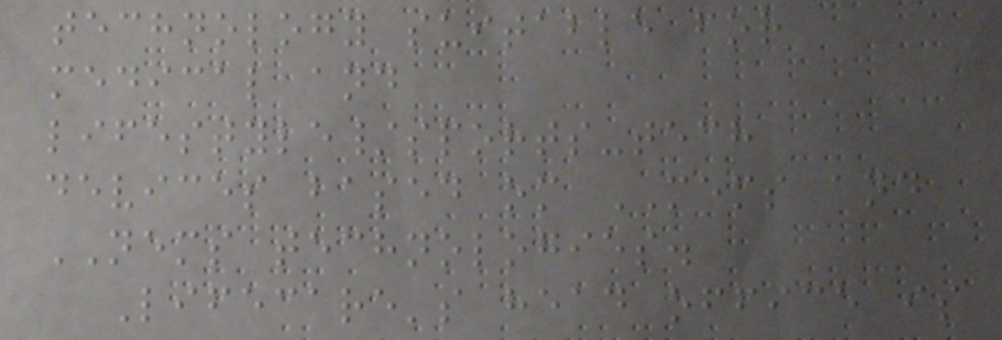technology suitable for
medical and
lifestyle/sports-tech
devices based om MEMS and
NEMS technologies.
Lifecare's head office is
